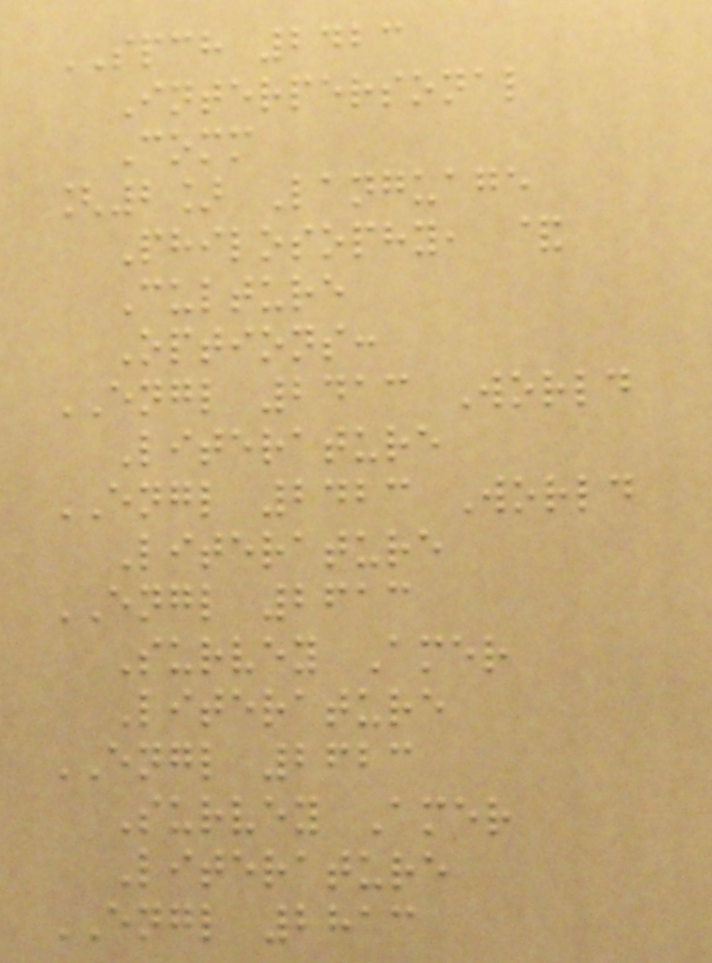SPCH 2423
Interpersonal
Comm
[2] Language
Philosophy, &
Culture
Options:
ENGL 2413 World
Literature
ENGL 2423 World
Literature
ENGL 2613
Survey Amer
Literature
ENGL 2623
Survey Amer
Literature
ENGL 2813
